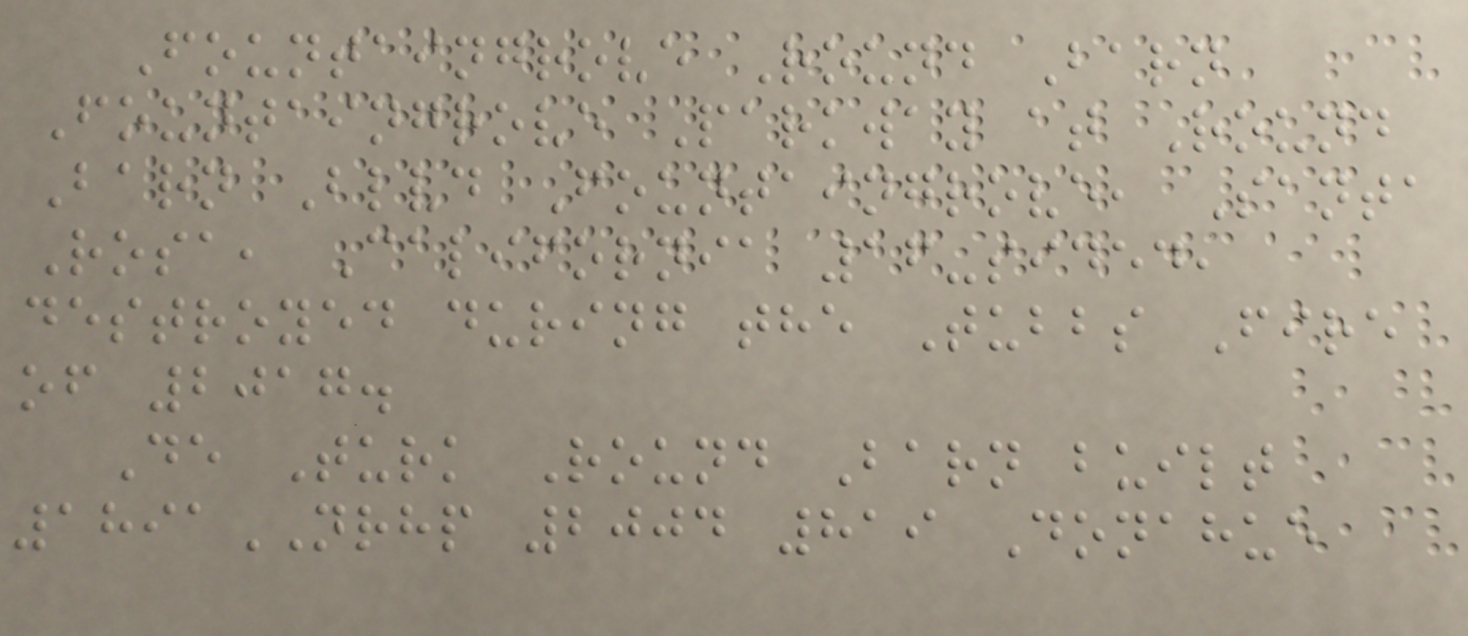Fountaingrove Round Barn
Fountaingrove Parkway at Round
Barn Blvd Fountaingrove, Santa
Rosa, California 16-sided,
destroyed during the Tubbs Fire
of 2017.
De Turk Round Barn built
1891NRHP 2004 819 Donahue
